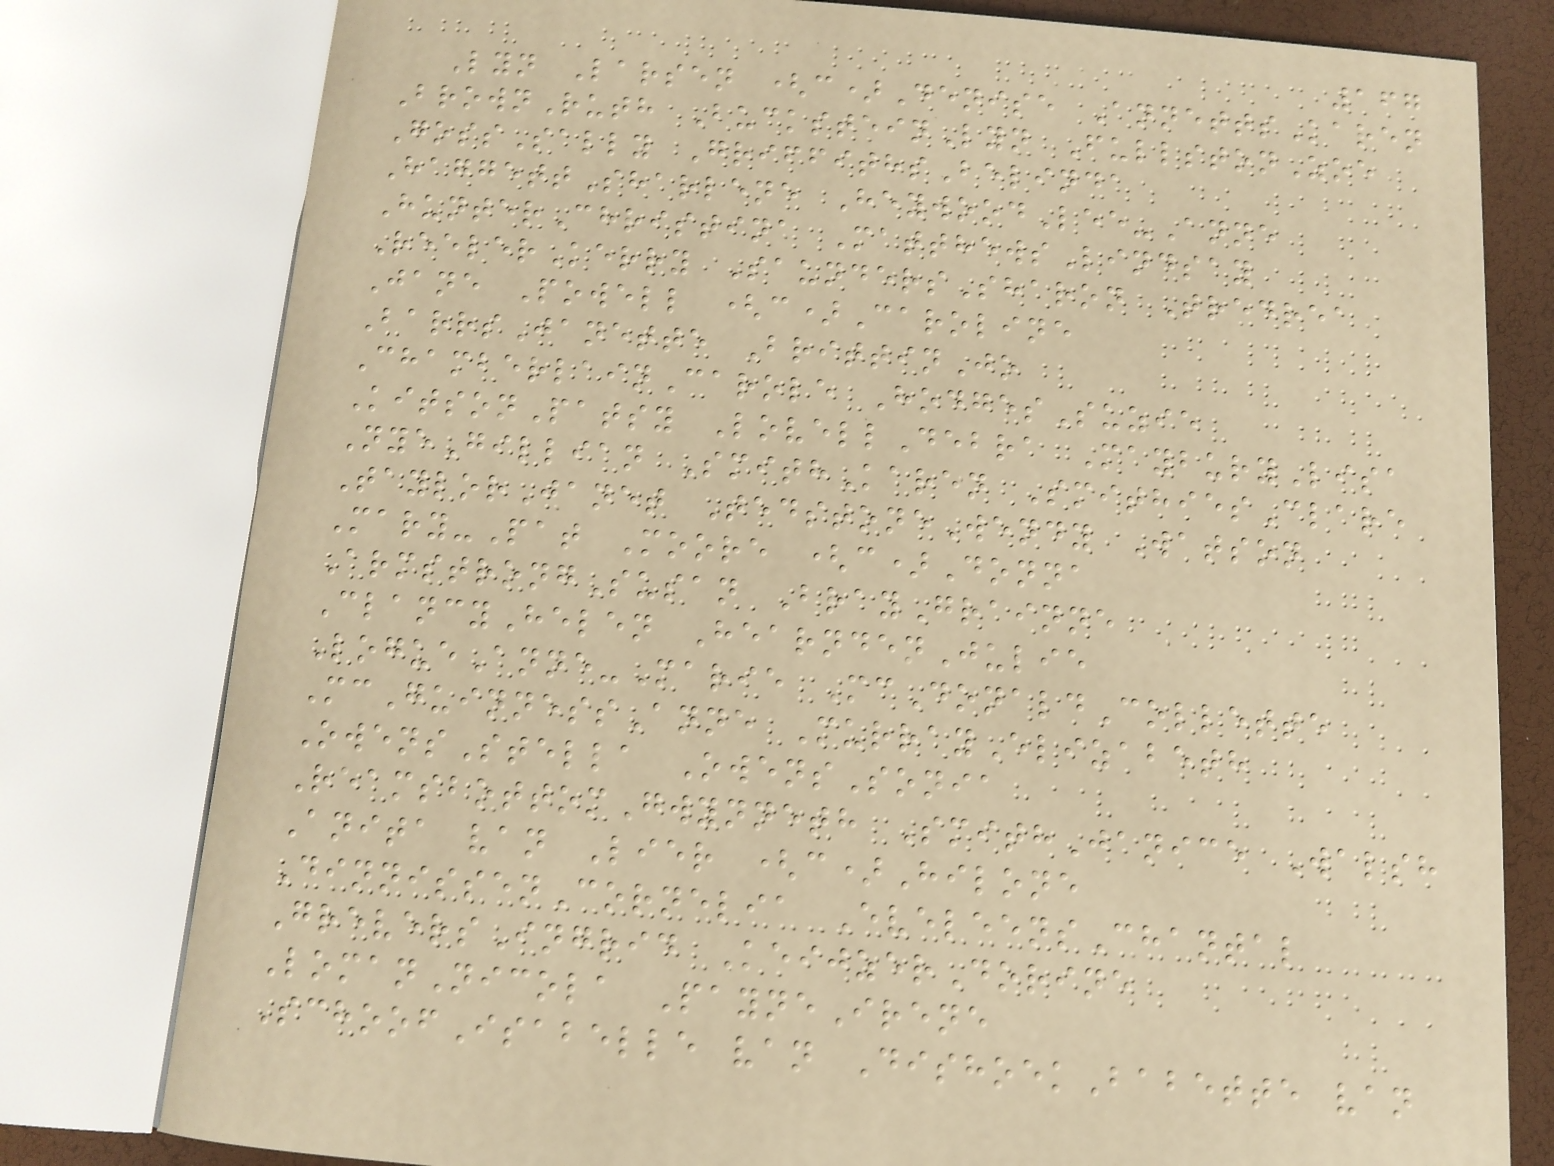167
Lyn Larsen (c)Denise AnnettsKaren
BrownRuth BucksteinLyn FullstonZoe
GossSally GriffithsBelinda
HaggettSharlene HeywoodLee-Anne
HunterChristina MatthewsLindsay
ReelerKerry SaundersSharon Tredrea
Jane Powell (c)Caroline
BarrsJanette BrittinJo
ChamberlainCarole HodgesSuzie
KitsonPatsy LovellDebra MayburyLisa
NyeGillian SmithKaren SmithiesClare
TaylorJanet TedstoneWendy Watson
Mary-Pat Moore (c)Donna
ArmstrongSusan BrayGrainne
ClancyHelen HearndenJulie
LogueAnne-Marie McDonaldCollette
McGuinnessAnne MurrayElizabeth
OwensStella OwensSonia
ReamsbottomGwynneth SmithJanice Walsh
Anita van Lier (c)Hilone
DinnissenCornelia EveleensChantal
GreversIngrid KeijzerDorine
LomanNicola PayneIrene
SchoofIsabelle van DishoekBabette van
